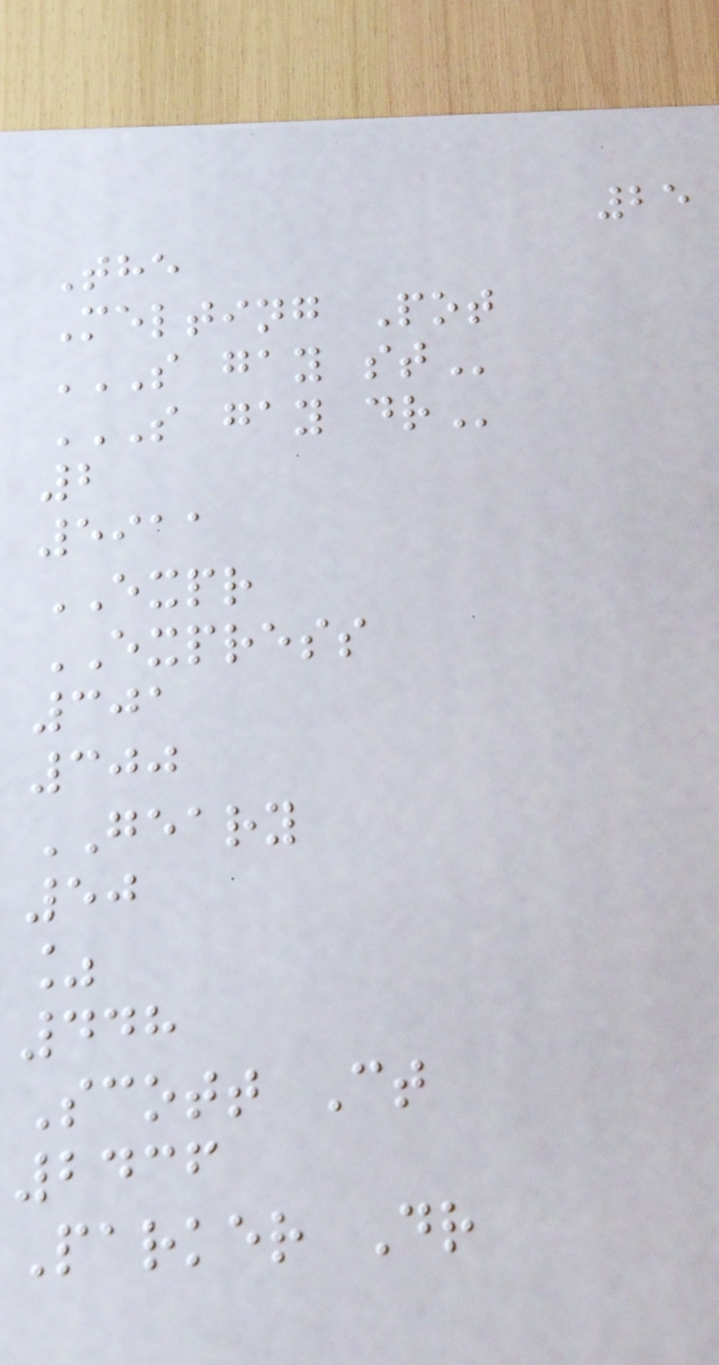25
The
Melting Pot
S GAY ST
S GAY DR
2
5911
EXPR
EXPRESS
301
300
GEARY
50
%
448
Scott Ct
2436
Parker Dr
